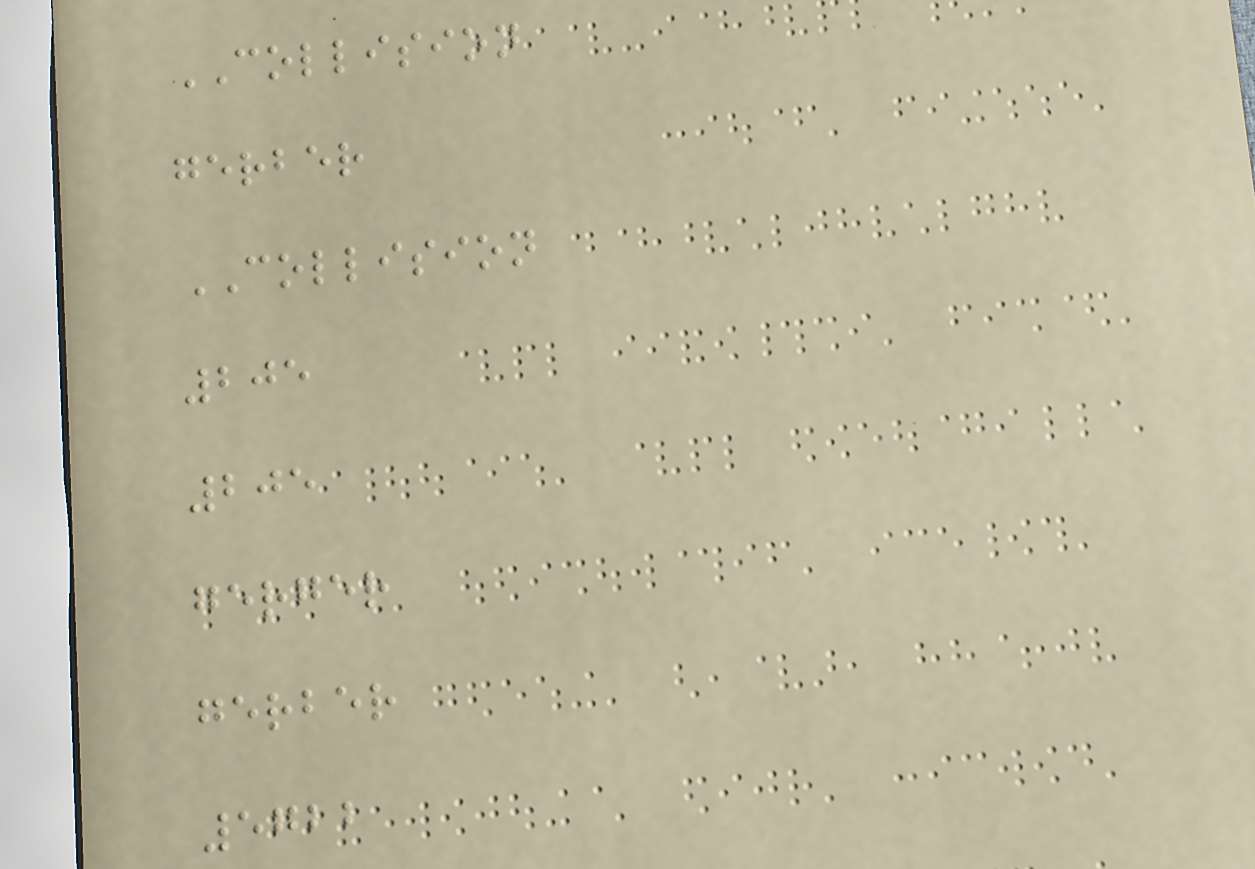COLLISION
gerber
COLLISION
205
205
gerger
gerber
5722
